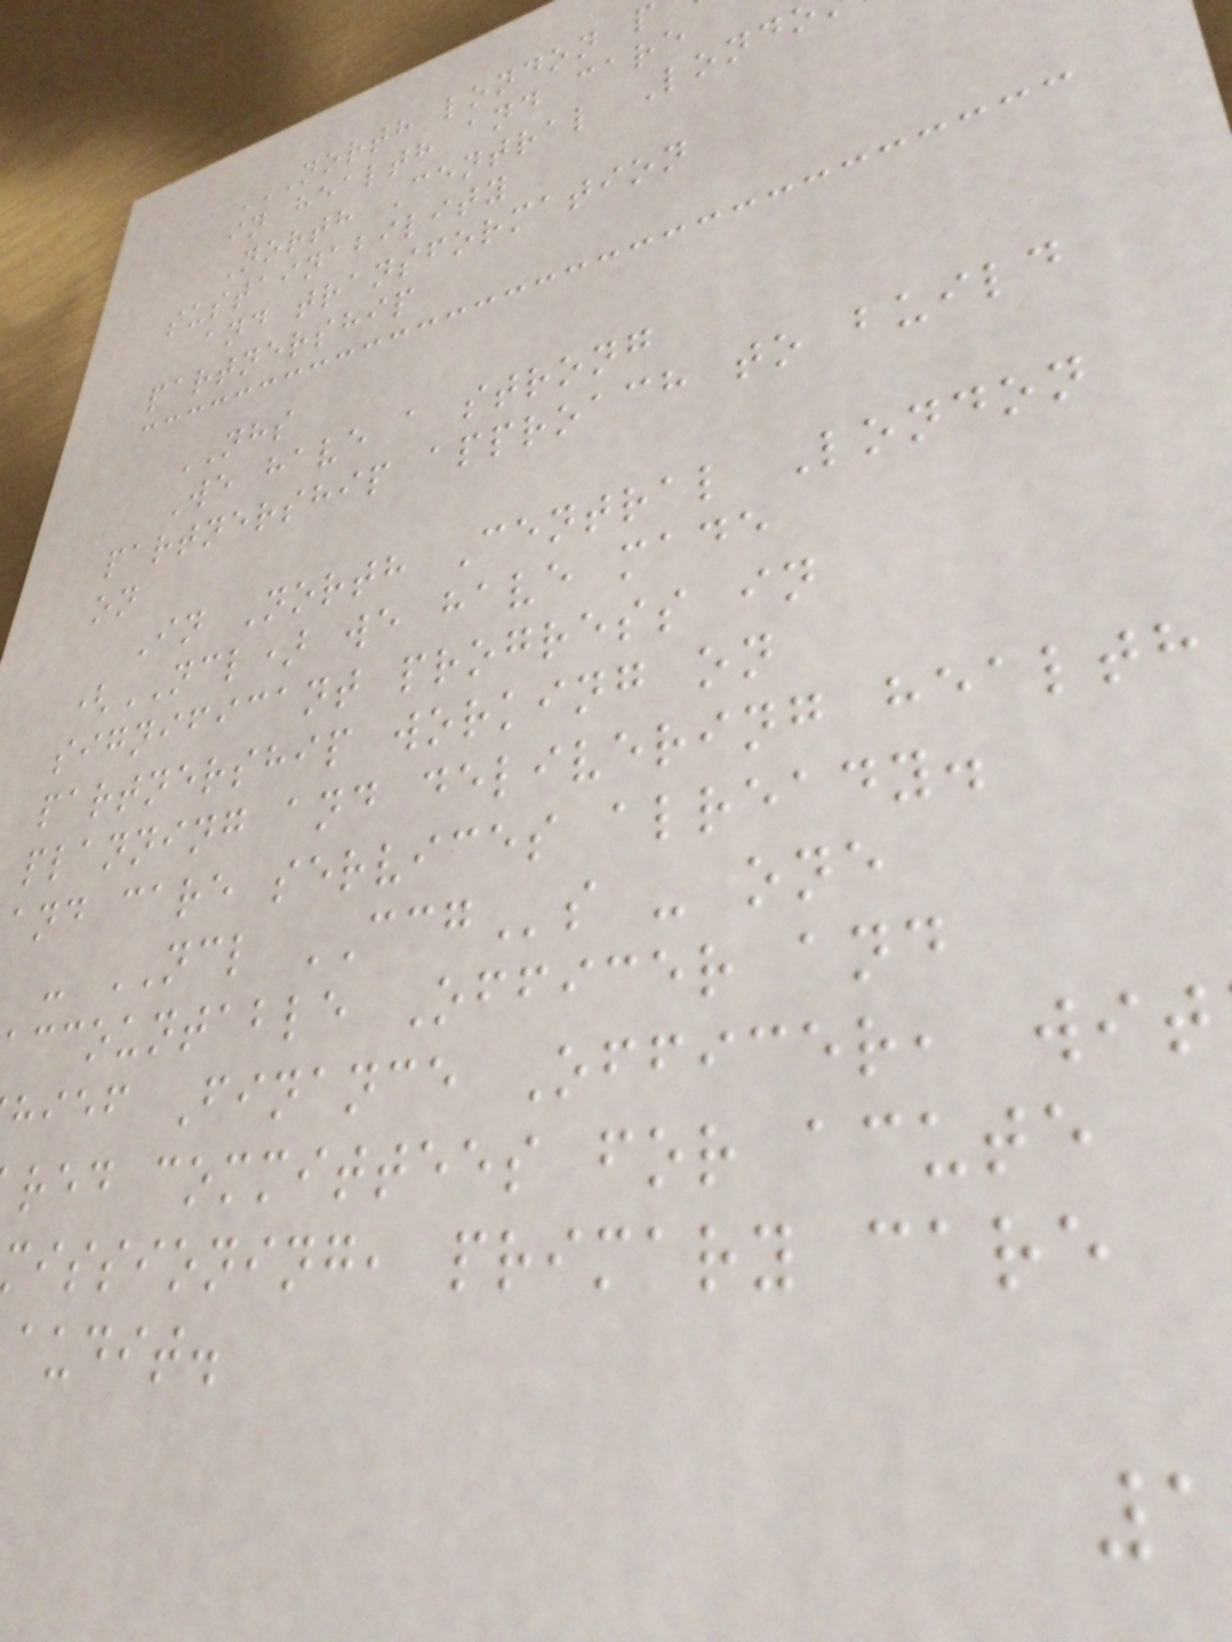in health and care
North Central Lond
sustainability
and transformation
partnership
NHS
We have a strong
partnership approach to build
on
In North Central London
(NCL) we have made
significant progress in
partnership working on
planning and delivering health
and care services already.
- NCL CCGs - one
ccountable Officer and
hief Finance Officer, wit
red committees for acute
issioning, primary care
audit.
